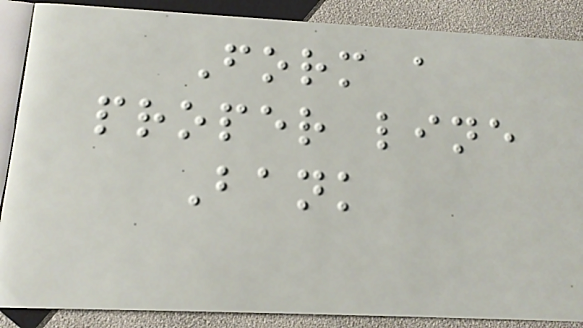Form a
proper line
Bank
